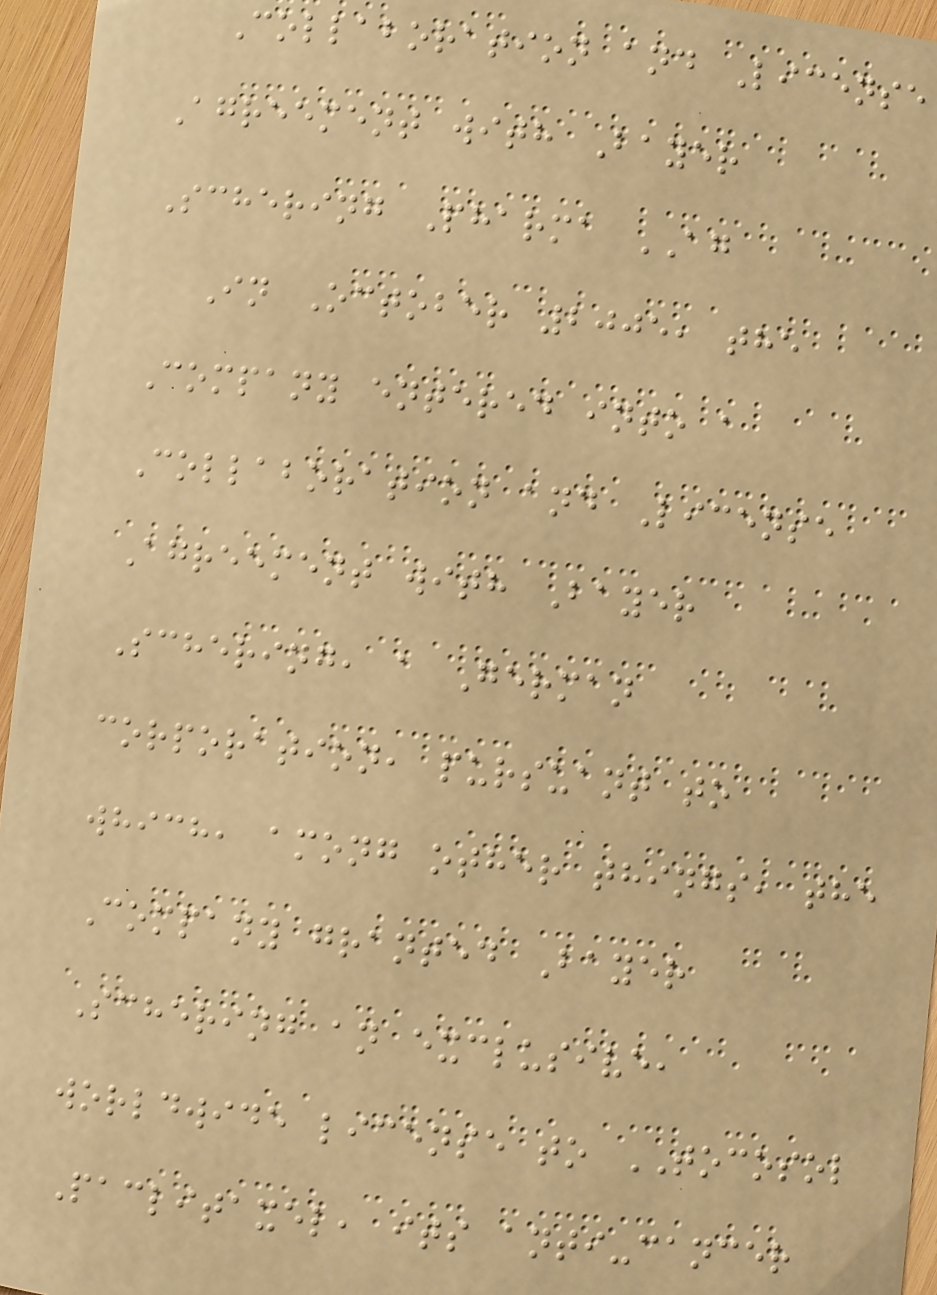Collaboration and License
Agreement with Bayer
Schering Pharma AG
In October 2005, the
Company entered into a
Collaboration and License
Agreement with Bayer
Schering, a German
corporation, pursuant to
which, among other things, the
Company granted Bayer
Schering an exclusive,
worldwide license to TOCOSOL
Paclitaxel, its anti-cancer
